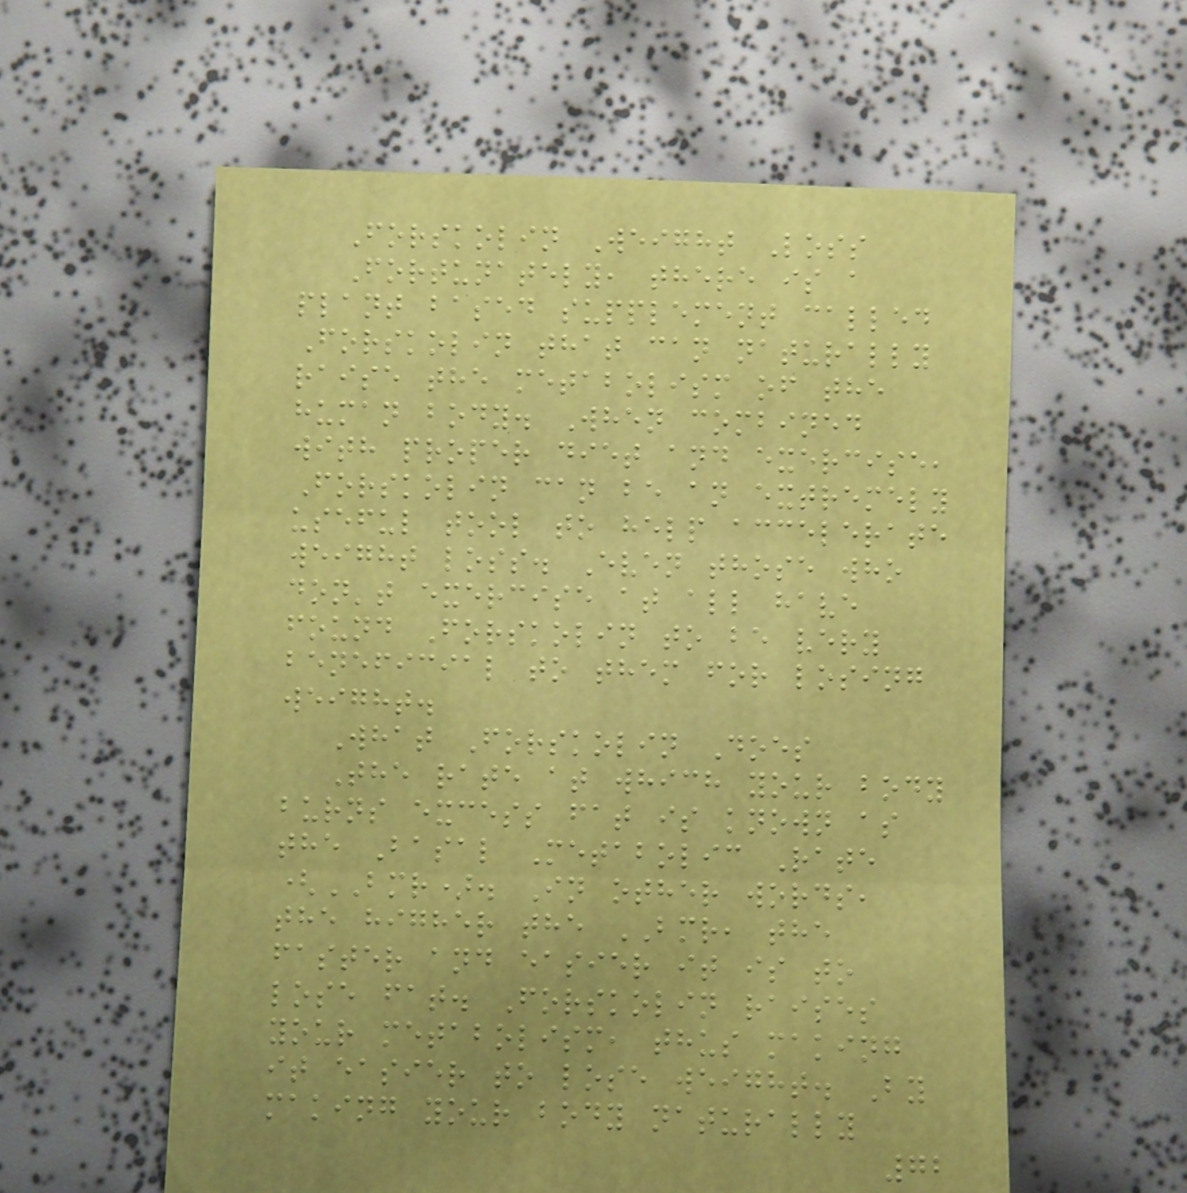Forskolin Weight Loss
Fortunately, there is a
plant based supplement called
Forskolin that can naturally
raise the metabolism of the
human body. When combined
with proper diet and exercise,
Forskolin can be an extremely
useful tool to help accelerate
weight loss. Even those who
don't exercise at all have
found Forskolin to be very
beneficial to them for losing
weight.
What Forskolin Does
The rate at which your body
burns excess fat is known as
the Basal Metabolic Rate
(BMR). In other words,
the higher the BMR, the
faster and easier it is to
lose fat. Forskolin raises
your metabolism, thus making
it easier to lose weight. By
making your body naturally
72
